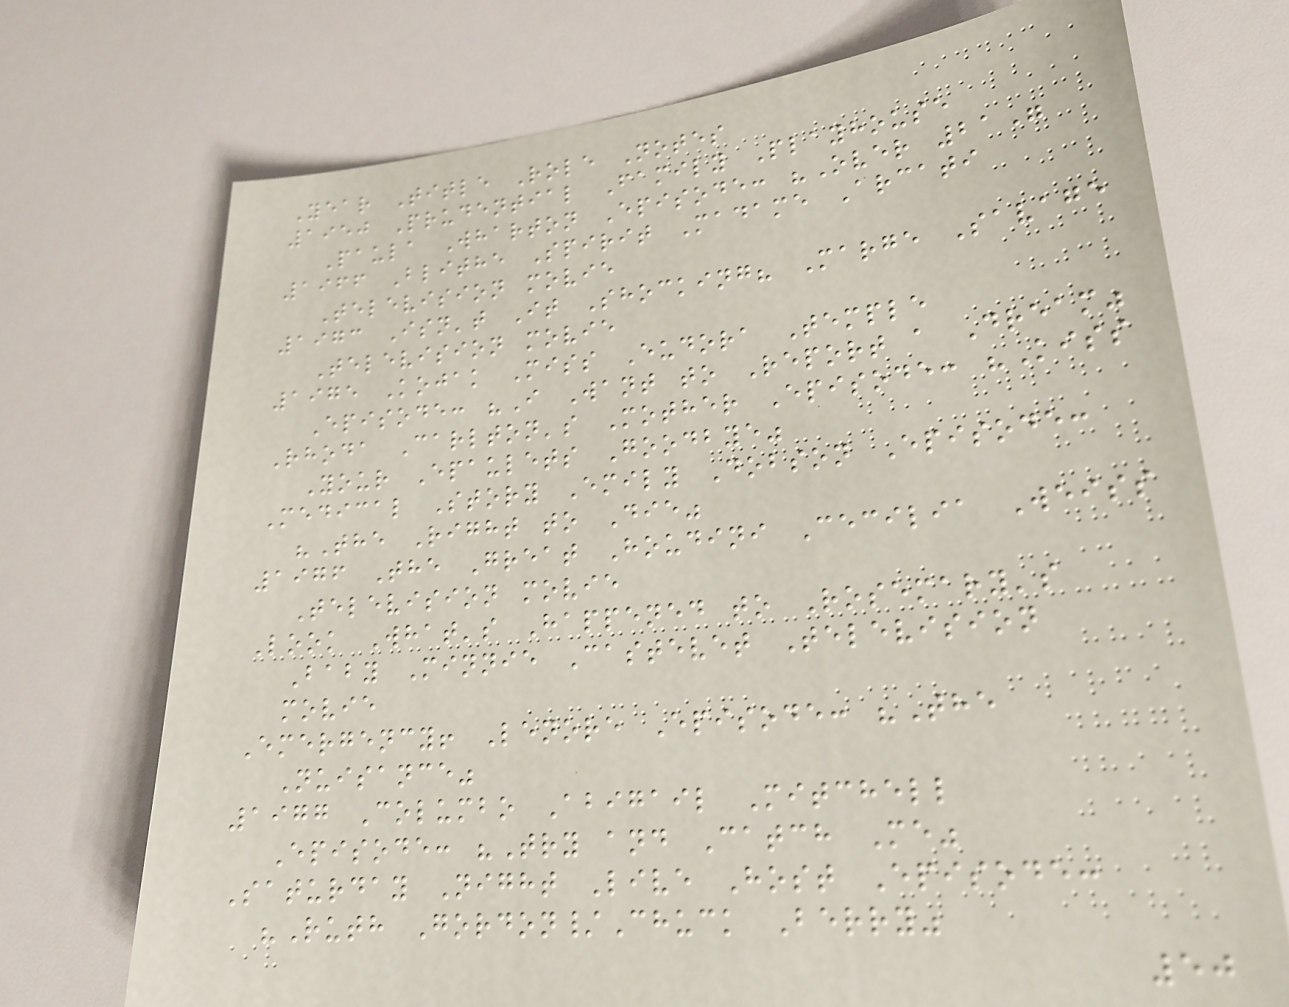Year Title Role Notes
1950 Prudential Family Playhouse
Paula Wharton Episode: "Over 21"
1966 Blithe Spirit Madame Arcati
Television movie
1973 Isn't It Shocking? Marge Savage
Television movie
1975 Kojak Miss Eudora Temple
Episode: "I Want to Report a Dream"
Rhoda Carlton's Mother Episode: "Kiss
Your Epaulets Goodbye"
Medical Story Emily Dobson Episode:
"The Right to Die"
1976 The Great Houdini Cecilia Weiss
Television movie
Look What's Happened to Rosemary's
Baby Minnie Castevet Television
movie
Emergency! Lenore Episode: "The
Nuisance"
1977 Columbo Abigail Mitchell
Episode: "Try and Catch Me"
Saturday Night Live Host Episode:
"Ruth Gordon/Chuck Berry"
50
